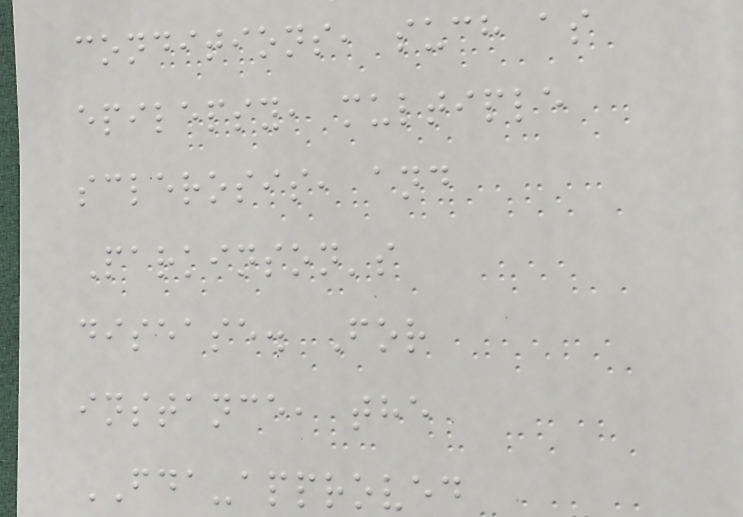conditions, such as
epilepsy, multiple
sclerosis, and
Parkinson's
disease. For
instance, the
FDA-approved
